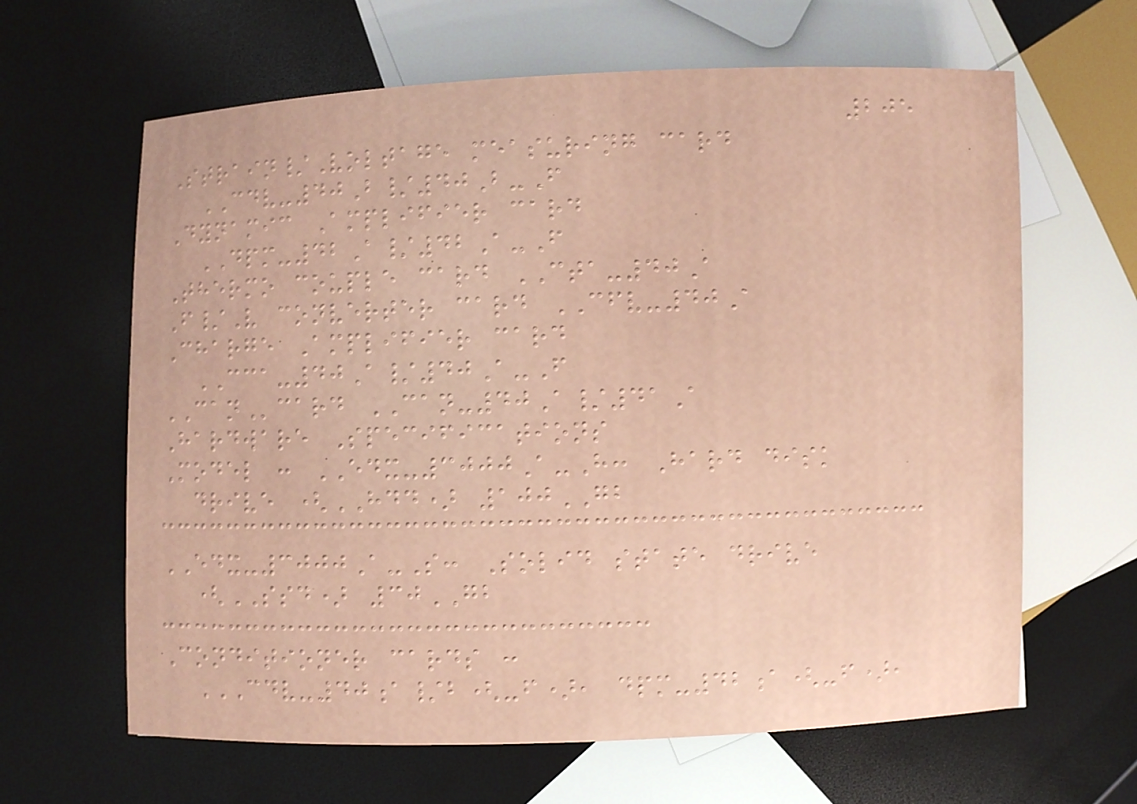205
Strain/Voltage measuring card
CDV-40B/40B-F
Dynamic Amplifier card
DPM-42A/42A-F
Thermo couple card CTA-40A
F/V converter card CFV-40A
Charge Amplifier card
CCA-40A/40A-F
CANcard CAN-40A/41A
Hardware Specifications
Model : EDX-3000A-H: Hard disk
drive (HDD) 100GB
EDX-3000A-S: Solid state drive
(SSD) 30GB
Conditioner cards :
CDV-40A/B(-F), DPM-42A(-F),
